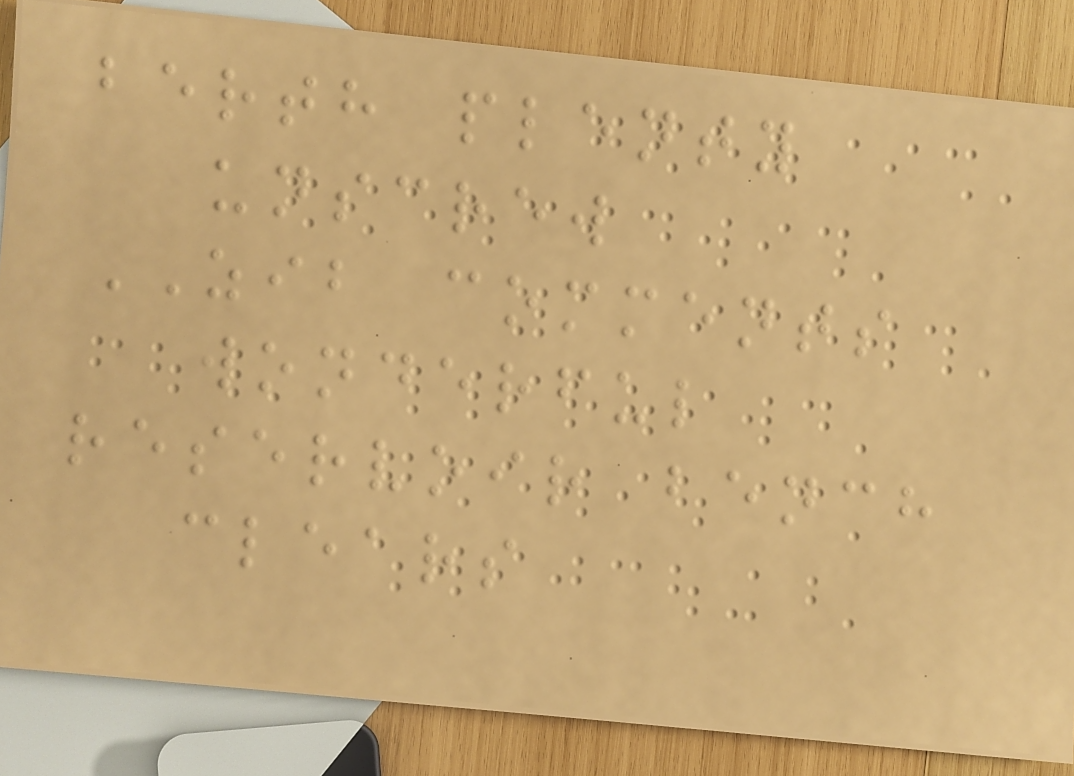berth plenty
unscrew
ZIB comments
wonderful
reservoir bench
clears
